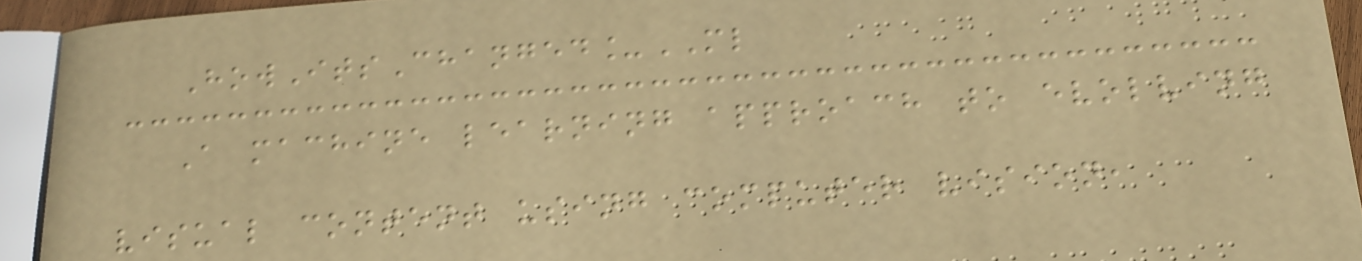HowItsChanged_ML
A machine learning approach to evolving
visual content using computer vision,
